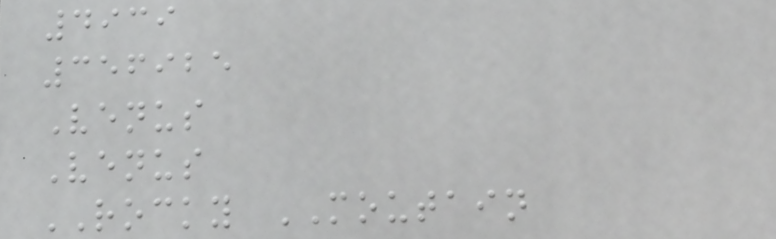4939
356925
Venus
Venus
ROCKY MOUTAIN
